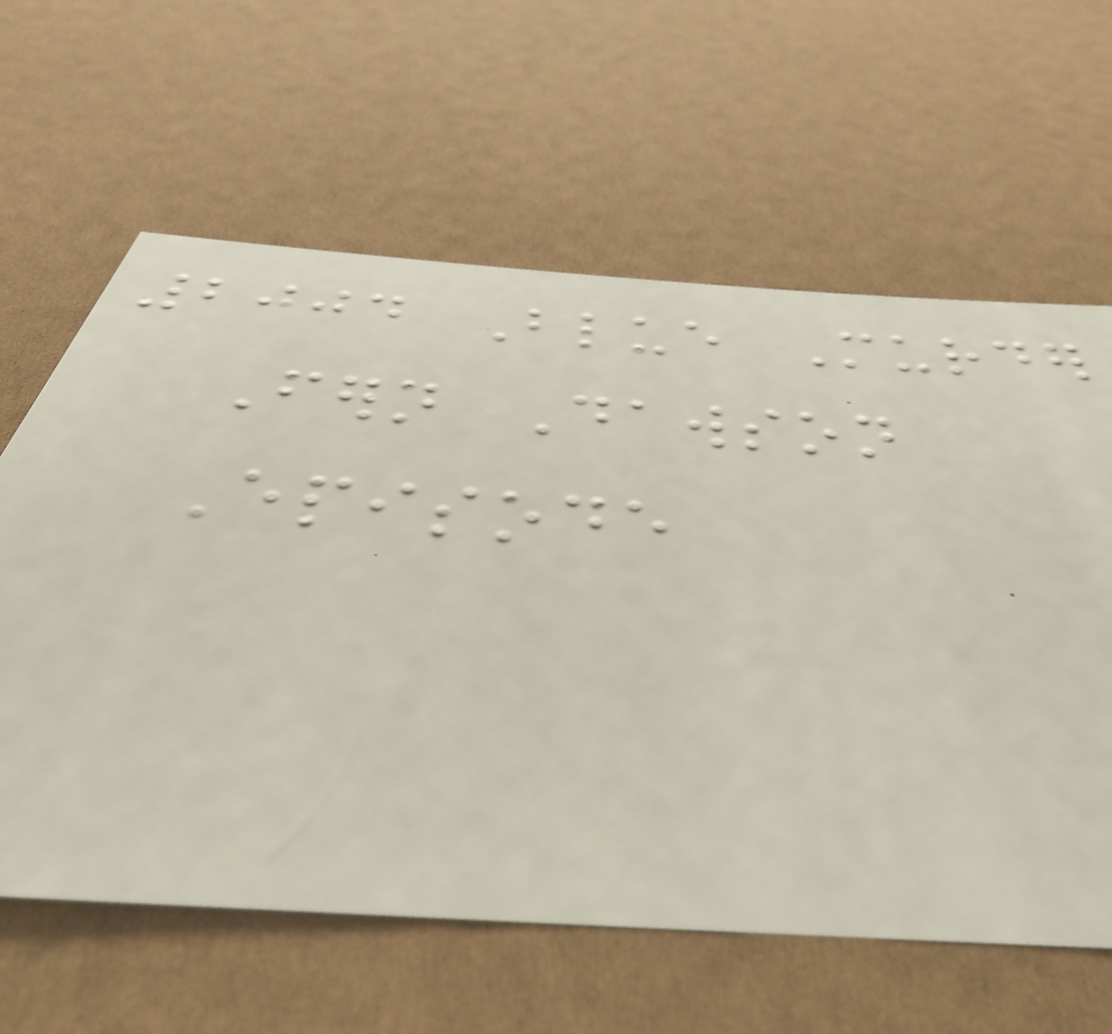2004 Blue Murder
Fern Dawson
Episode
